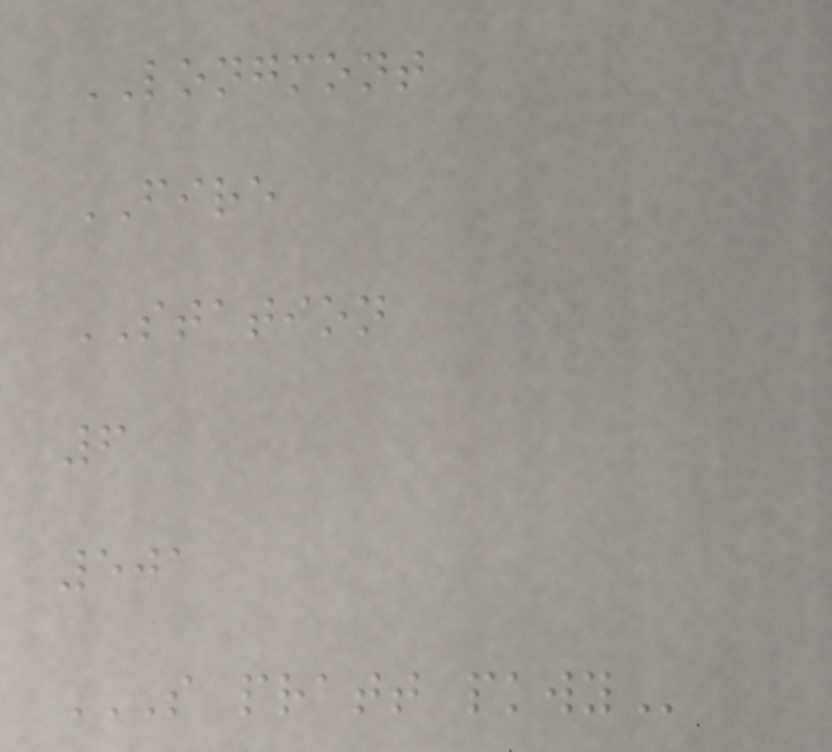LONGMONT
FIRE
STATION
6
501
S PRATT PKWY
